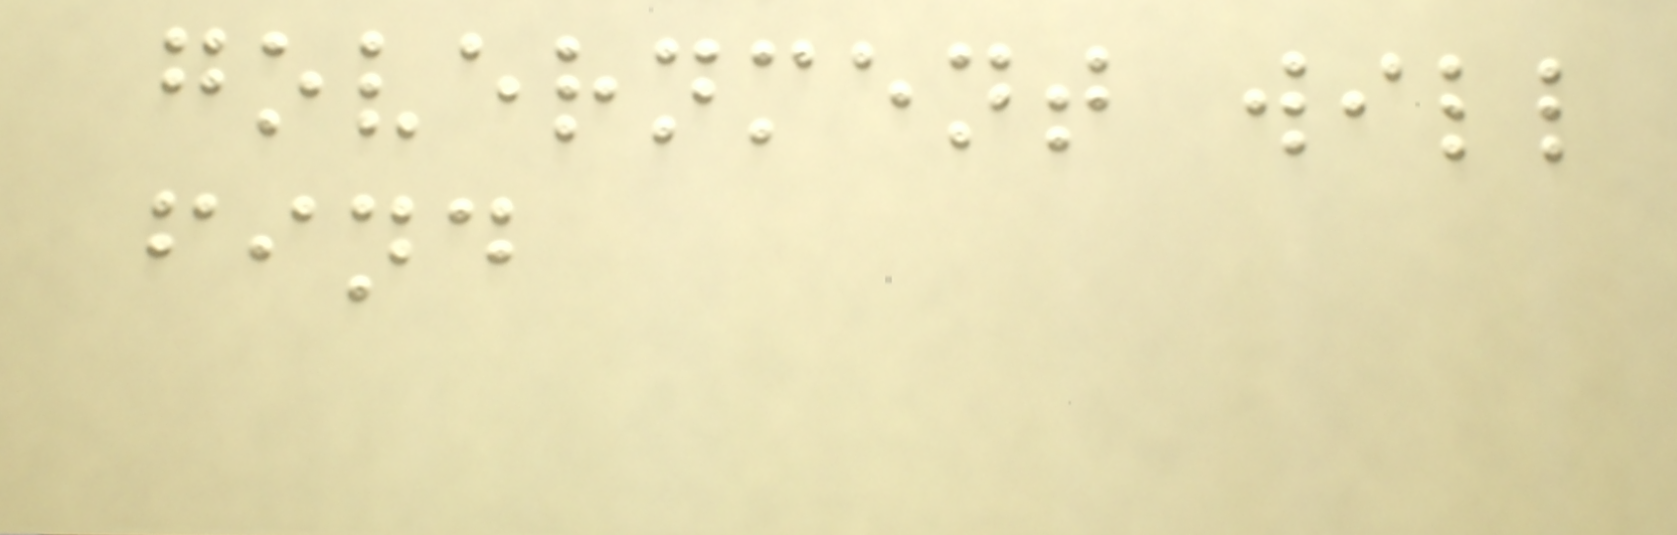government will
find
